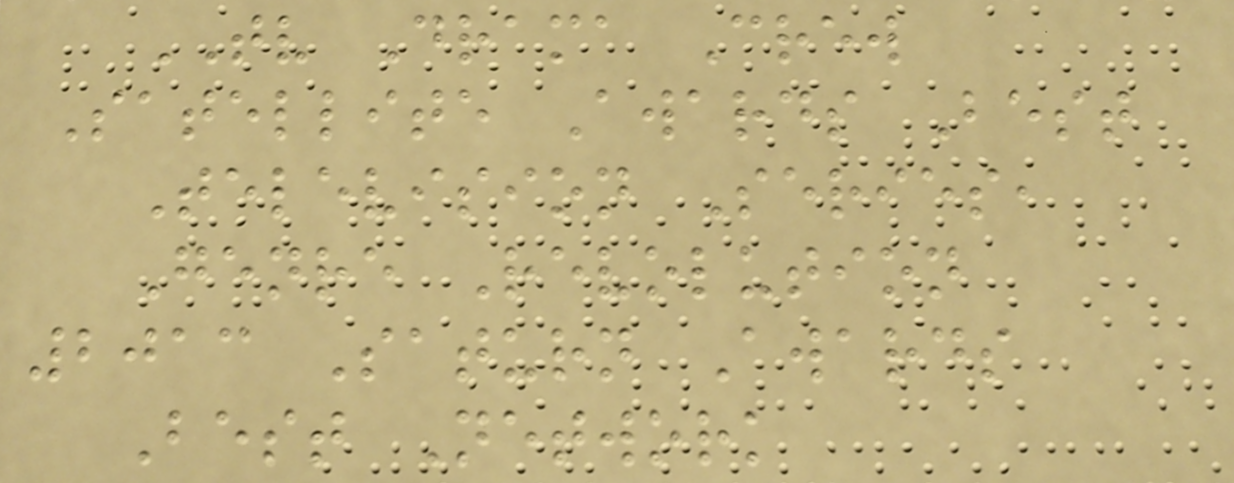TV Drama Crew
Satellite Awards Best
Television Series,
Genre Revolution
2013 Saturn Awards
Best Network
